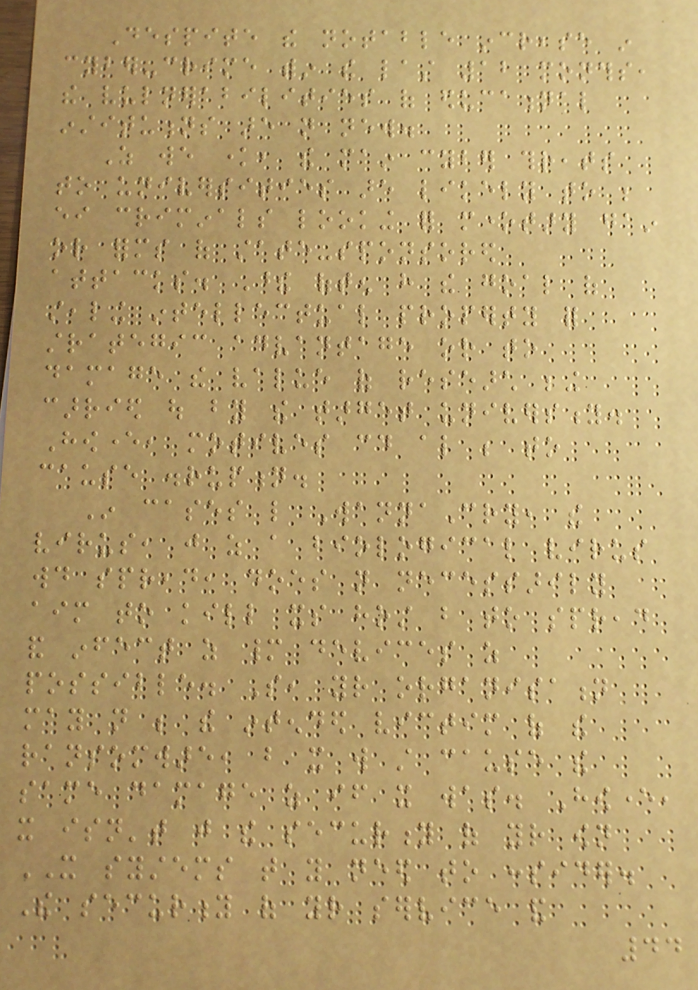Despite the notable increase in
cyber-crime within the last 12 months,
the vulnerabilities of educational
institutions are not new.
As we know, the main cyber threats
to universities are likely to be
either criminals looking for monetary gain
or forms of state-sponsored
attacks. These often have the goal of
stealing intellectual property for
strategic advantage or to
damage the value of research being
carried out by the target university.
However, motives could also be to
cause disruption.
In cases like WannaCry, the
virus, just as a biological virus
would spread, does not necessarily
aim to kill its host but to spread
and infect as many devices as
possible. So, your organisation
may not be the intended victim of the
ransomware, but it will still cause the
same damage as if it was. However,
it isn't just the security of your own
IT systems that you need to consider.
The security of your service and
44
